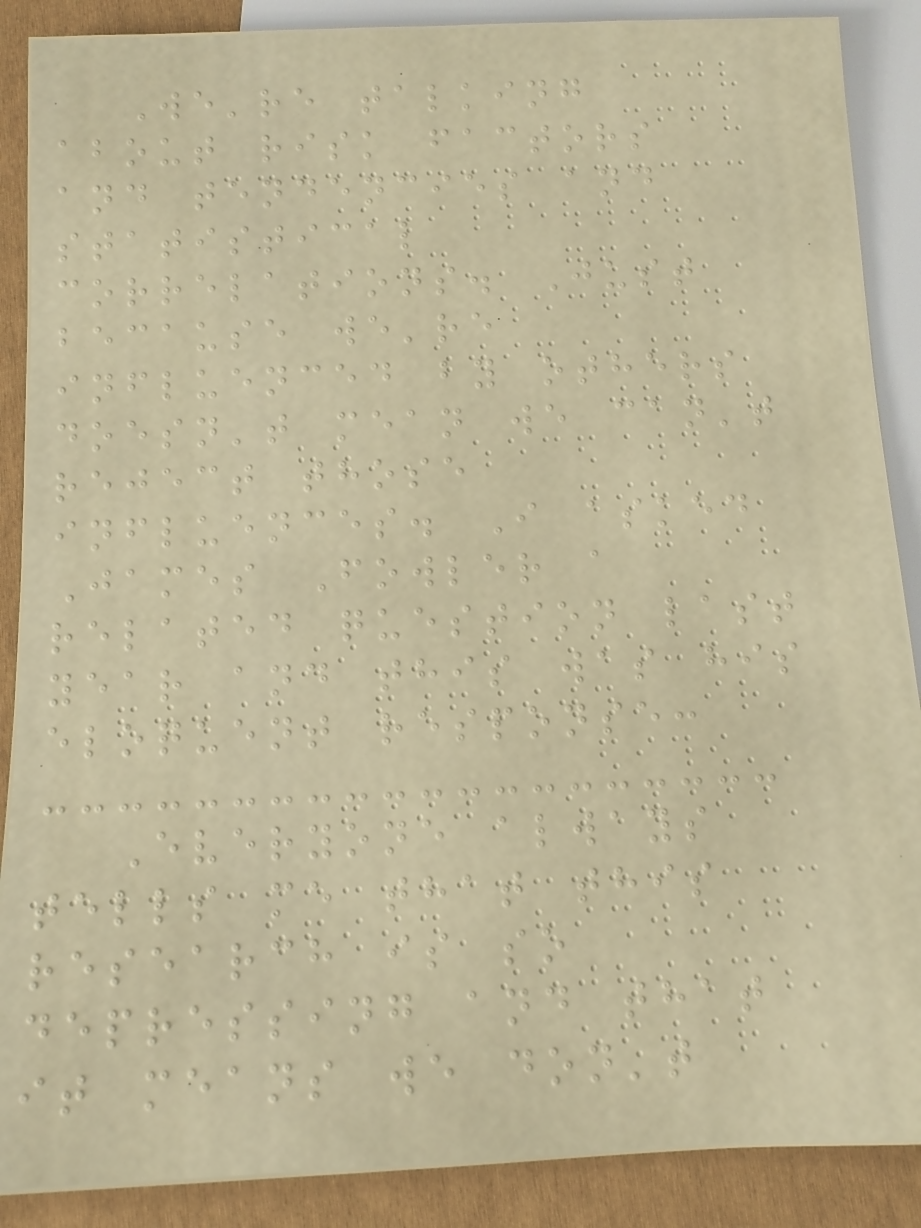We're talking
about risk factors
and tendencies and
statistical
correlations. Just
because we're
influenced by others
doesn't mean we can't
reject those
influences. I asked
James Fowler a
related question last
year and this was his
eloquent response:
Everyone always
tells me that this
research is so
depressing and that
it means we don't
